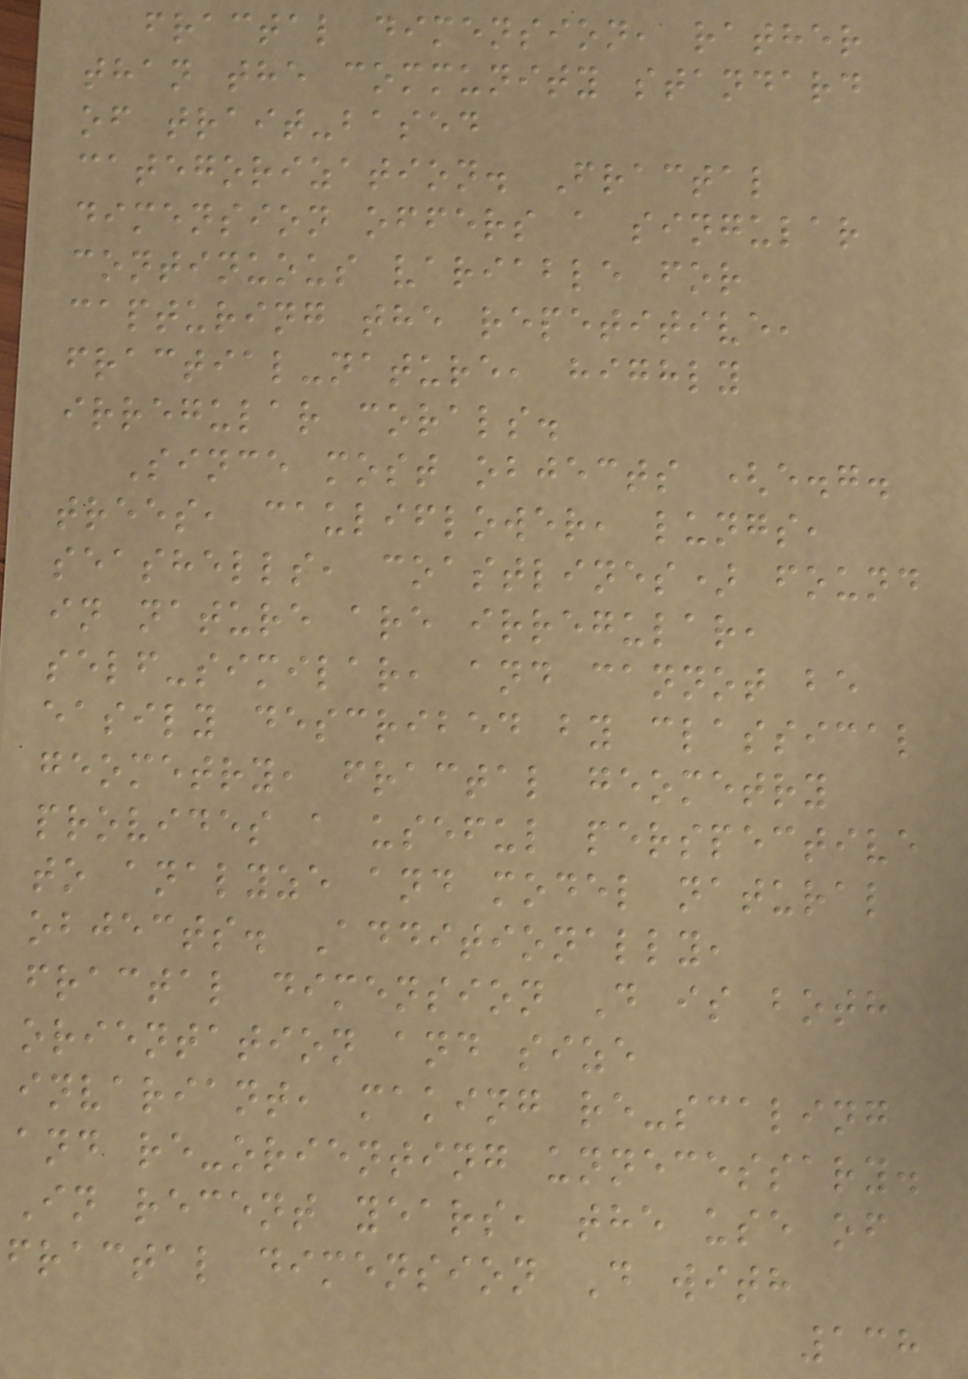fractal dimension, rather
than the community standard
of trait-based
categorization. Fractal
dimension offers a singular
continuous variable for
capturing the repetitive,
fractial-nature, highly
irregular corals.
Since most objects (e.g.
trees, cauliflower, lungs,
seashells, coastlines) found
in nature are irregular,
self-similar, and cannot be
easily described by classical
geometry, fractal geometry
provides a useful perspective
to analyze and model natural
objects. Additionally,
fractal dimension D is both
orientation and size
invariant, making re-scaling
and re-orienting unnecessary.
In recent years, the use of
fractal dimension D with
138
